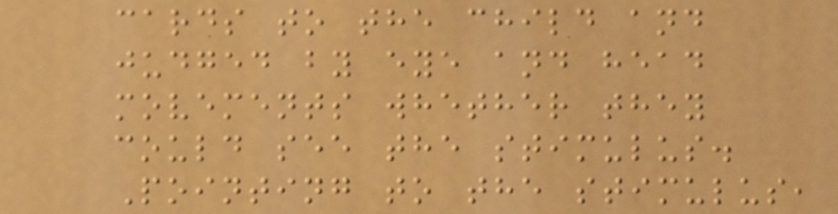cards to the child and
judged by eye and head
movements whether they
could see the stimulus.
Pointing to the stimulus,
